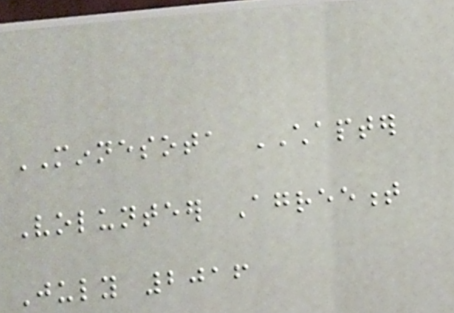MINNESOTA CHAPTER
Volunteer Agreement
July 2016
